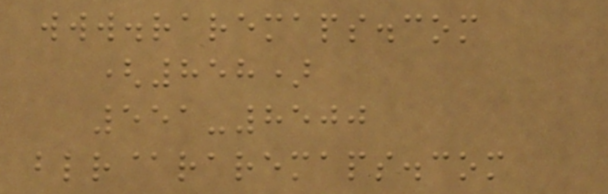www.raremaps.com
(858)
551-8500
blr@raremaps.com
